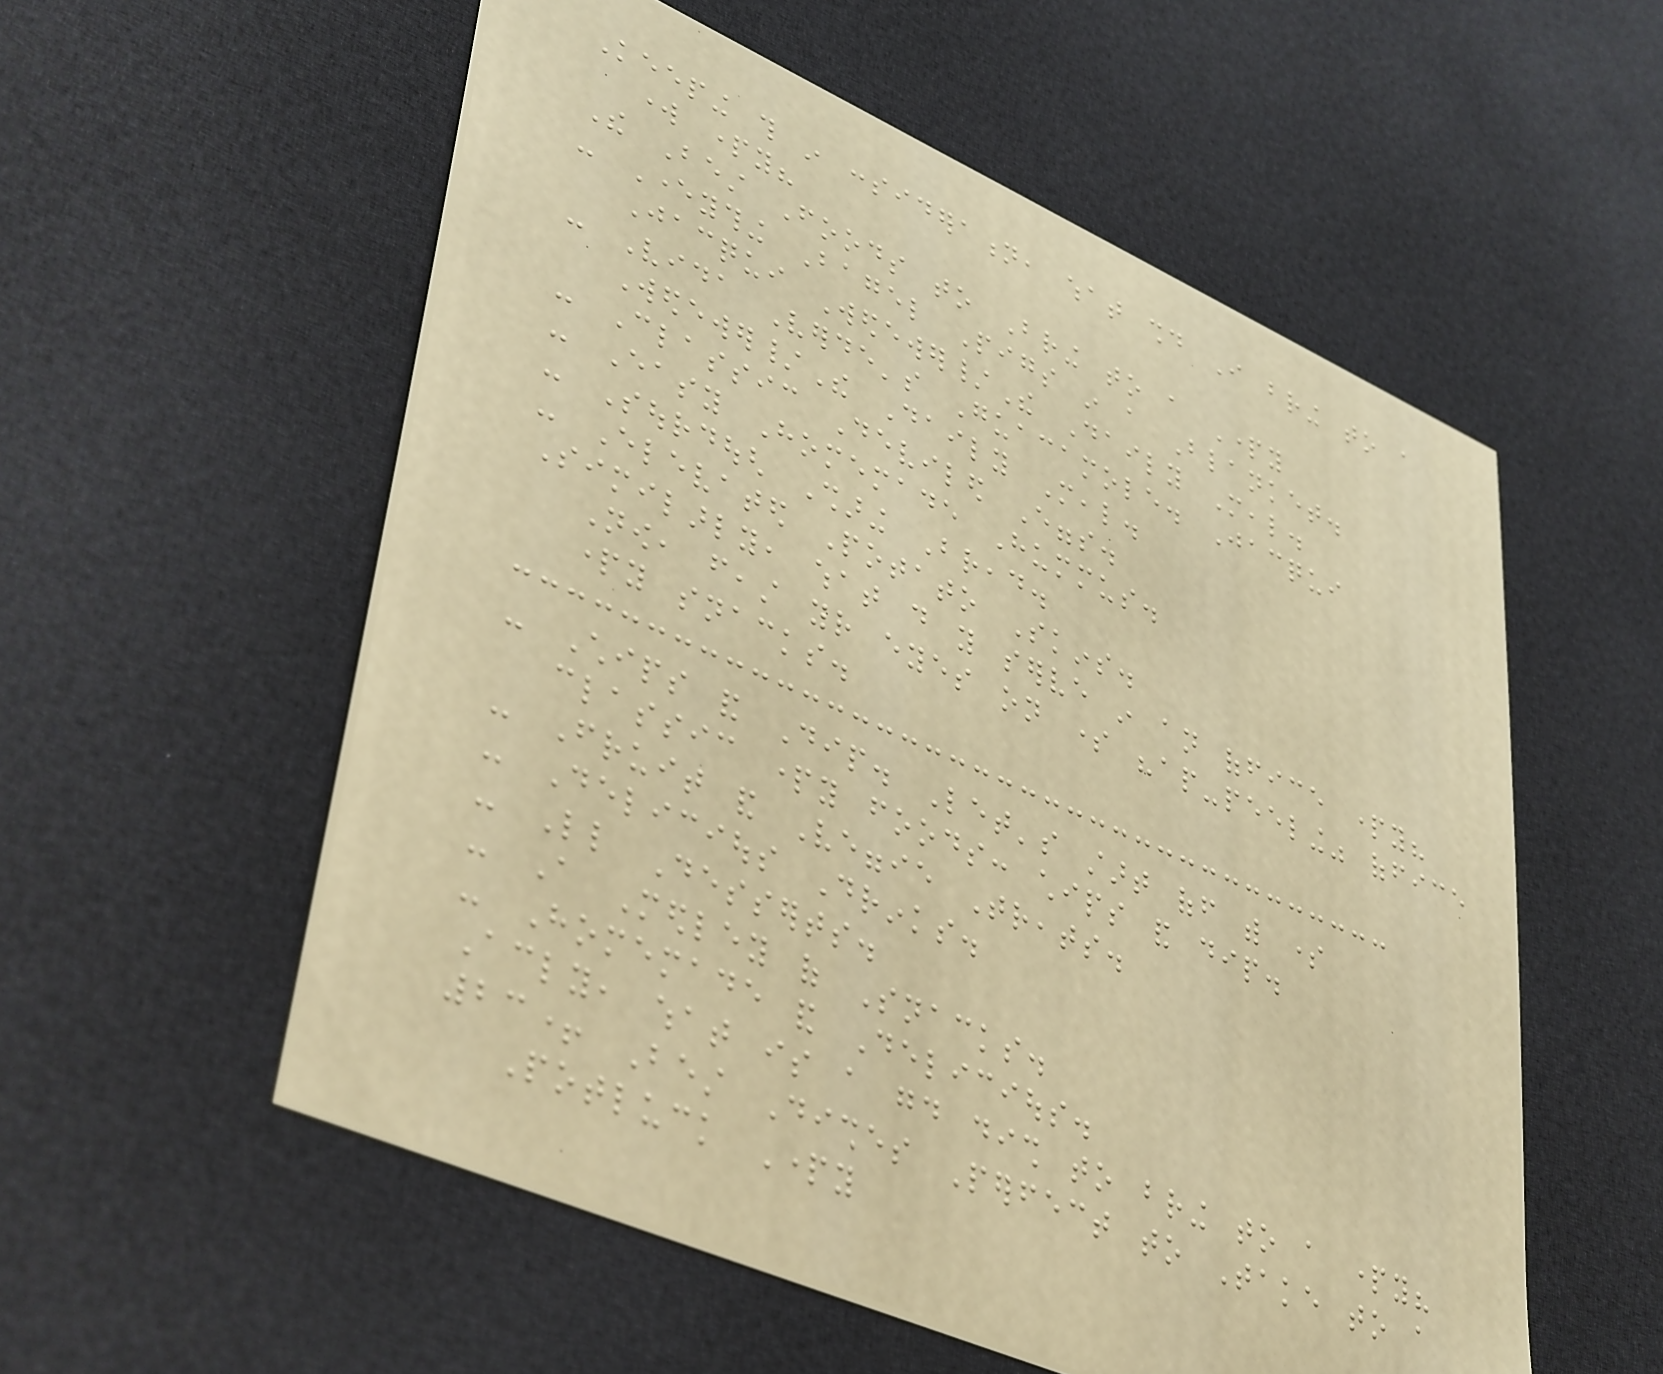Keeping this in consideration, what should I bring to a
work party?
The Best Foods to Bring to a Party
- Everything Bagel Pigs in a Blanket.
Jacqui Wedewer/The Daily Meal.
- Vida Verde's Guacamole. Jacqui
Wedewer/The Daily Meal.
- Classic Deviled Eggs.
- Easy Homemade Hummus.
- Sourdough Sharing Bread.
- Elevated Potato Skins.
Similarly, what do you serve in an office party?
Now, feast your eyes on some "ap-peeling" office
party snacks.
- Chips and Dip. Let's start off with some
classic party foods: chips and dip.
- Fruit and Veggie Treats.
- Delicious Drinks.
- Little Desserts.
- A Medley of Snacks.
- Homemade and Delicious.
Accordingly, what is a good dish to bring to a party?
23+ Best Dishes Perfect to Take to a
Potluck Party
